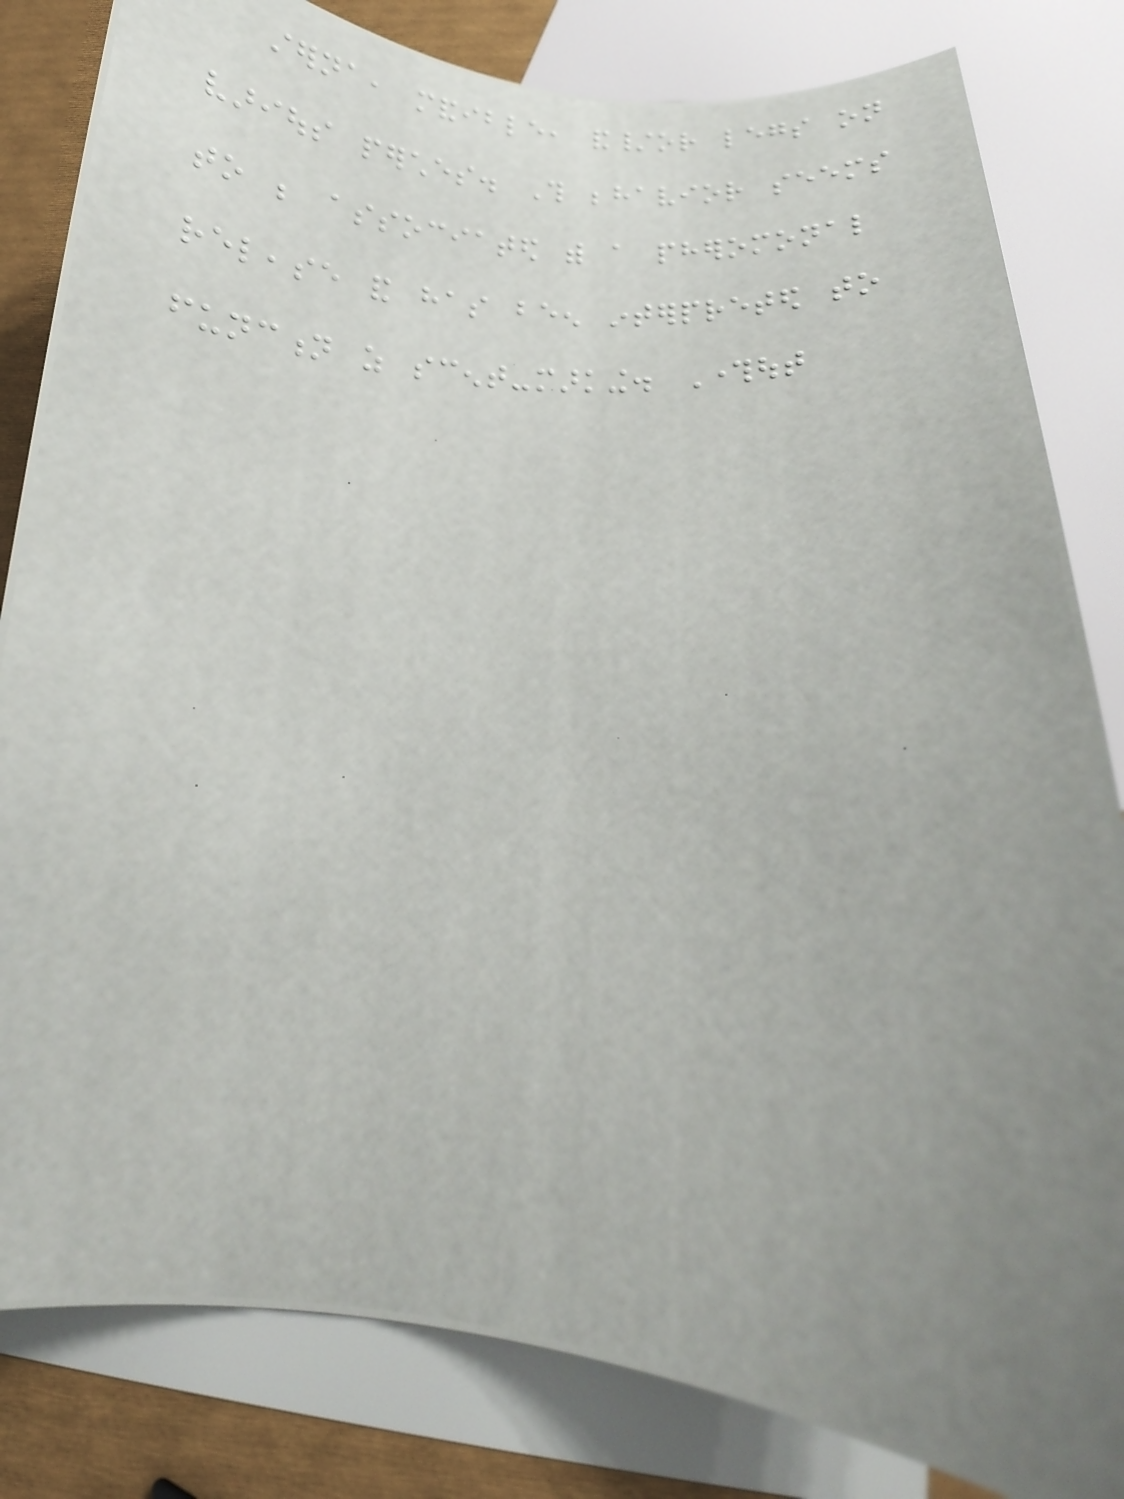sterna, mandible, and/or legs on
various perches. This behavior seems
to be associated with a pheromonal
release and has been interpreted to
function as scent-marking. Throughout
